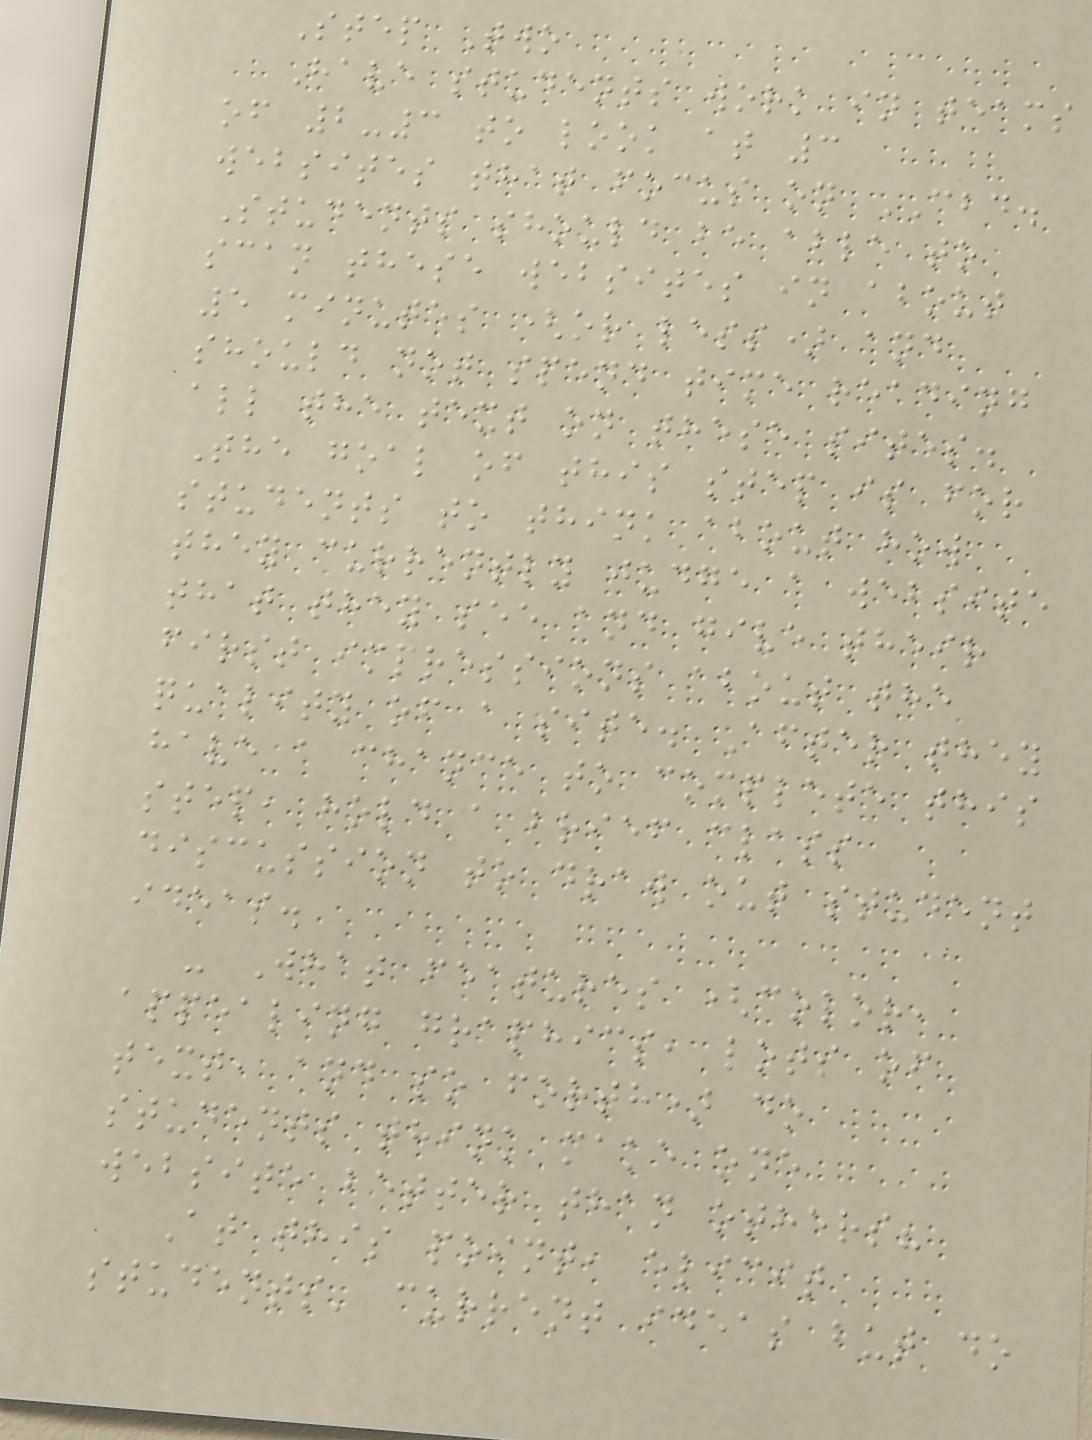Step Two
Have students work in teams
of 2-3 to look at 3
websites that focus on CBD.
Students should be able to
scan these websites in about
5 minutes (or less) and
should not spend time reading
all the text on these sites.
The goal of this step is for
students to think about how
they currently judge a website
that they see and give their
first impressions about the
quality of a site. After they
have a chance to complete this
step, hold a brief class
discussion to draw out student
ideas.
- What features (color,
appealing graphics, lots of
text, and so forth) do
students think make one
website better than others?
At this point, elicit
students' current ideas but do
